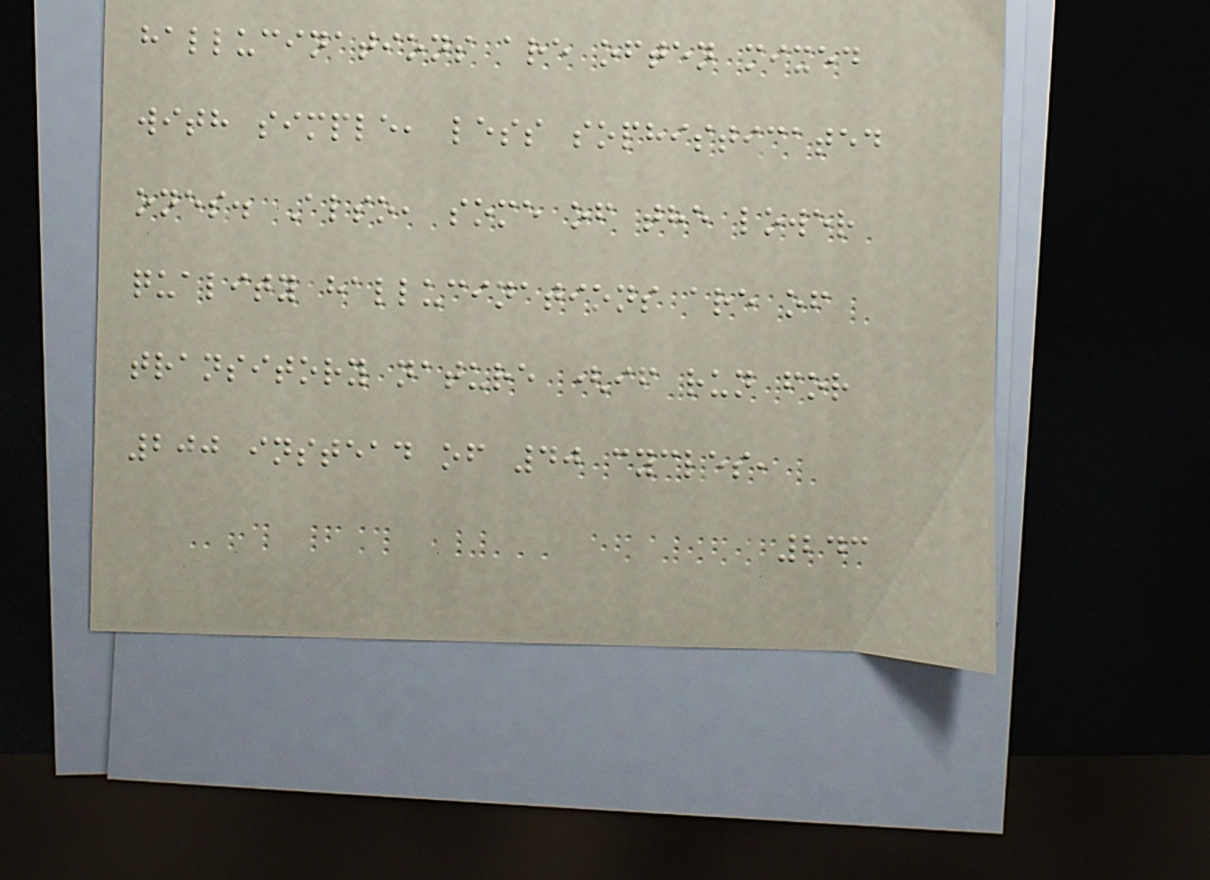hallucinations are often mixed
with simple, less sophisticated
ones. Also, some of the lower
quality hallucinations are of
transitory nature (if run for
200 instead of 40 cycles,
243
